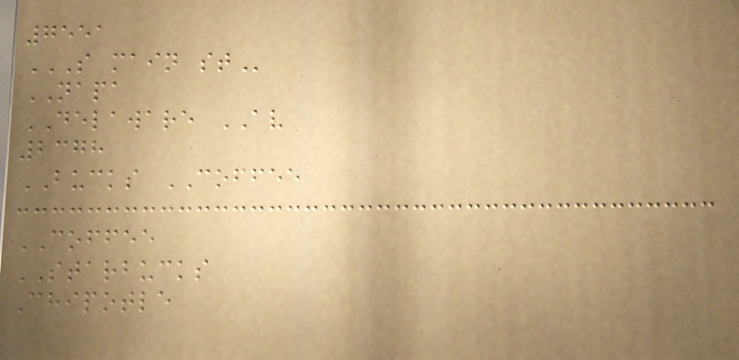7551
S MAIN ST
NAPA
DELAWARE AV
2378
BUCKS COFFEE
COFFEE
STARBUCKS
Chipotle
